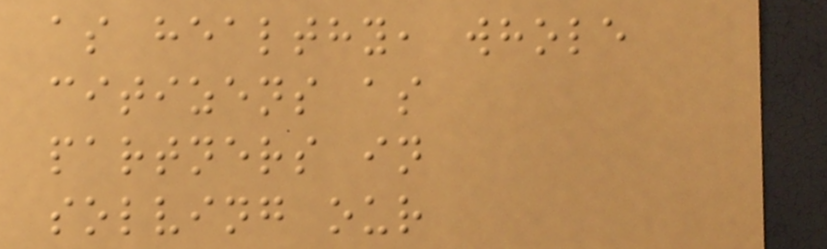as healthy, whole
citizens as
partners in
solving our
